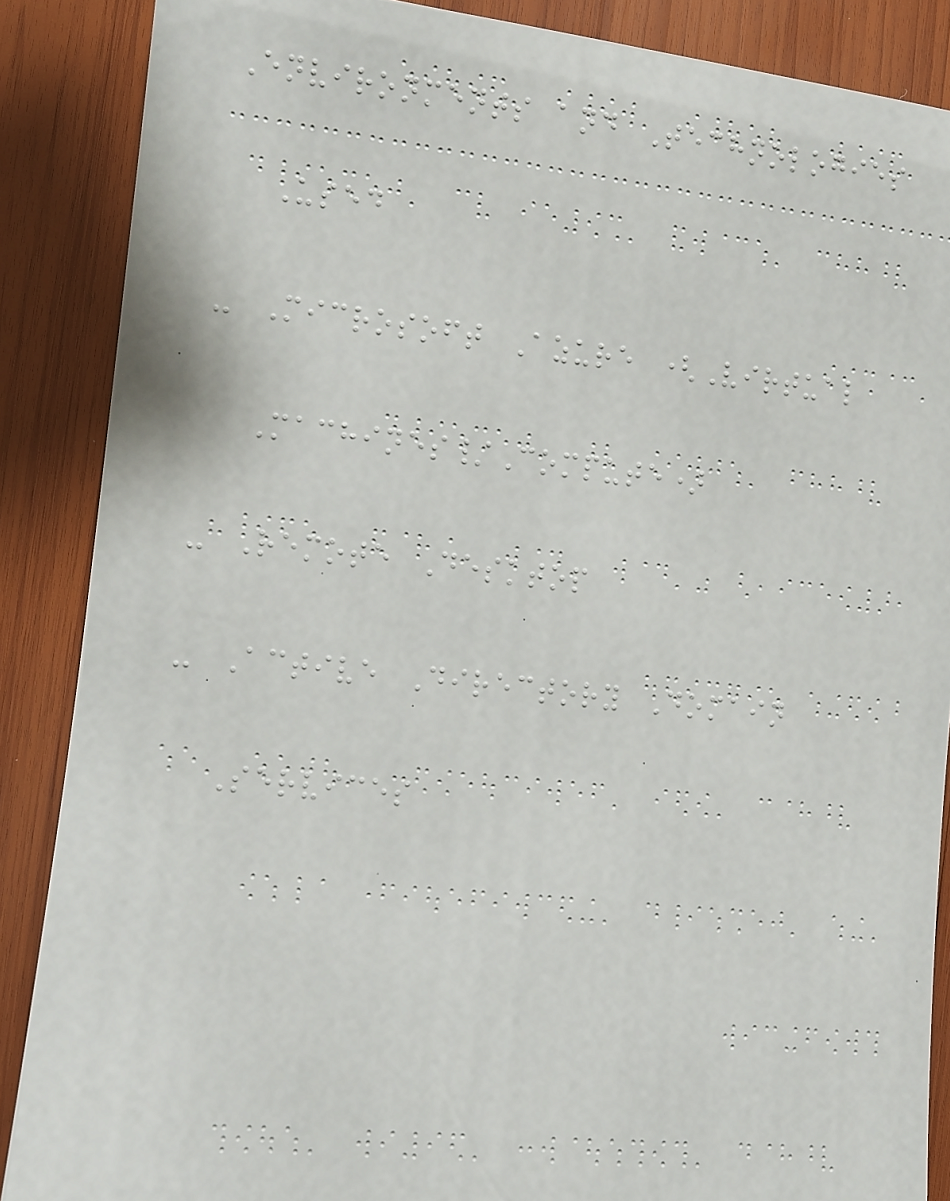Environments and Technologies
Used
- Microsoft Azure (Virtual
Machines/Compute)
- Remote Desktop
- Active Directory Domain
Services
